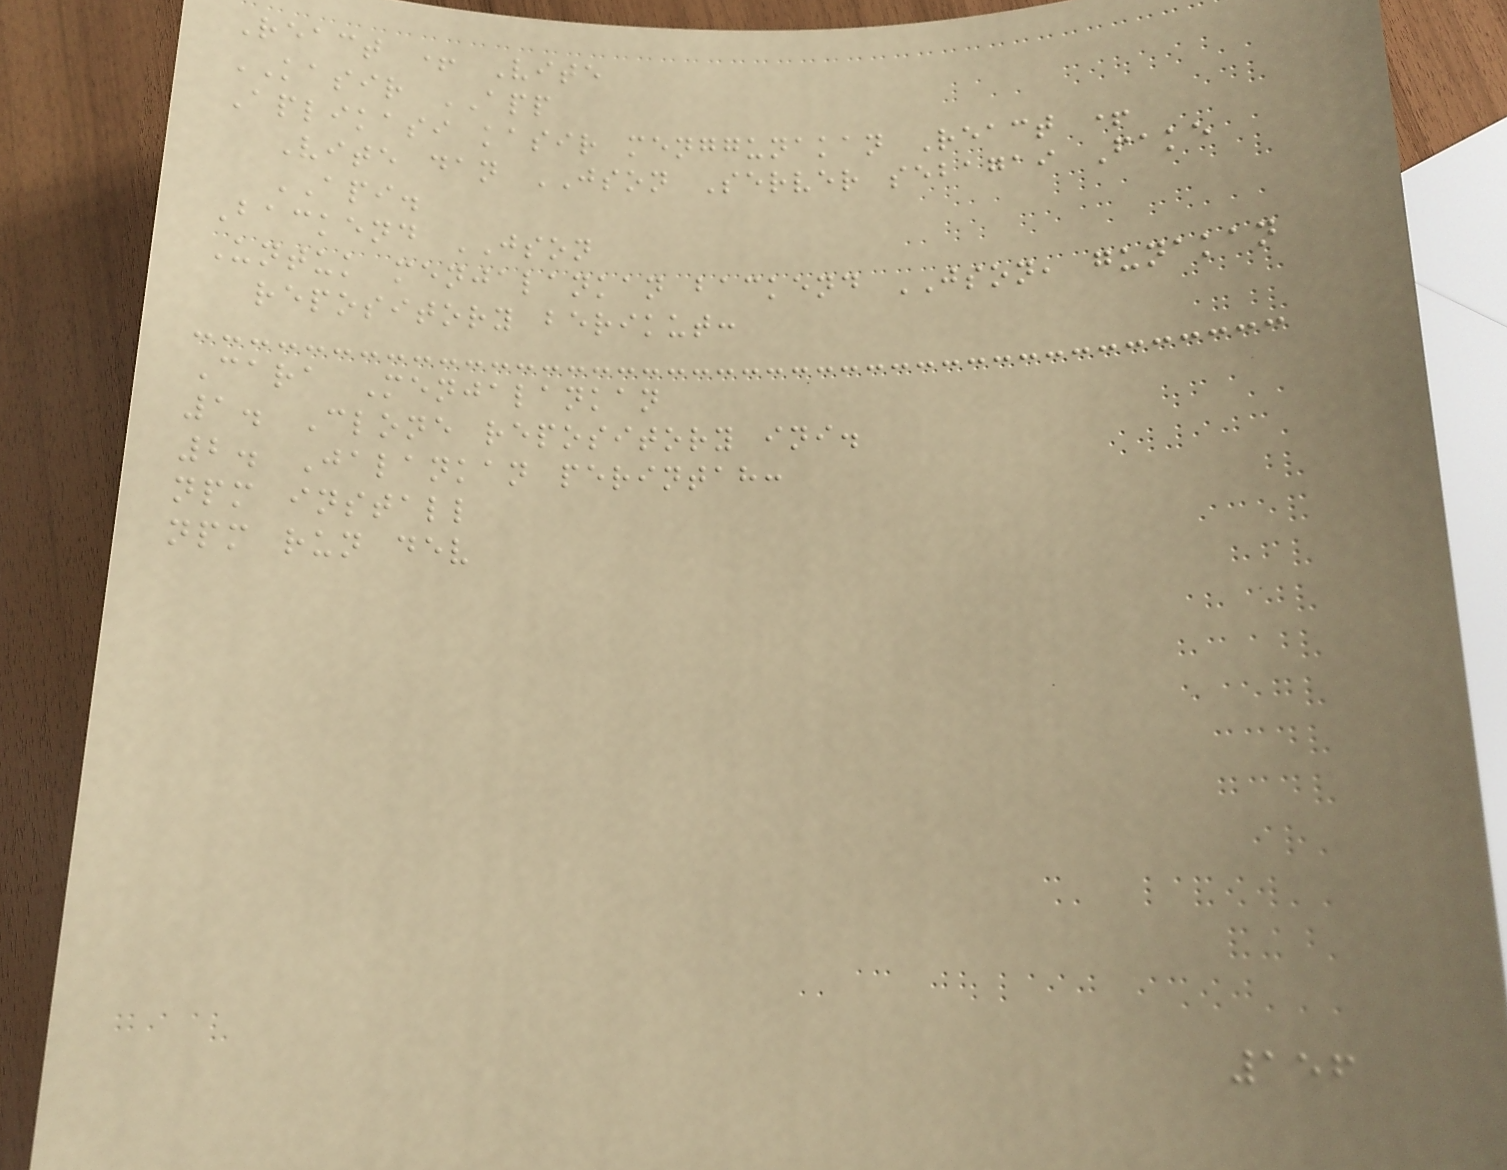React + Vite
KASIR APP
Aplikasi kasir menggunakan React +
Vite dan JSON Server sebagai Fake
API.
Backend JSON
Untuk menjalankan backend JSON, gunakan
repository berikut:
Cara Menjalankan
1. Clone repository ini.
2. Jalankan perintah:
npm install
npm run dev
156
